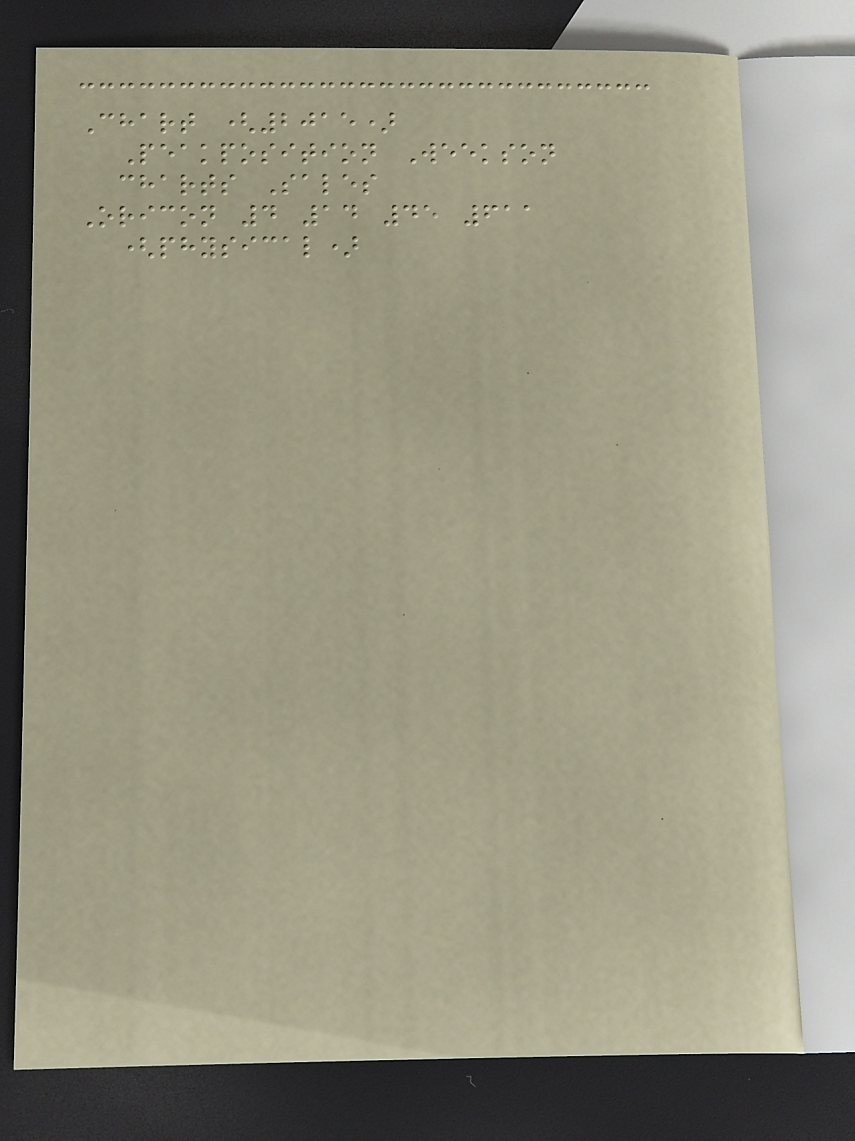Chart (2015)
Peakposition Weekson
charts Sales
Oricon 4 14 45 611
(physical)
